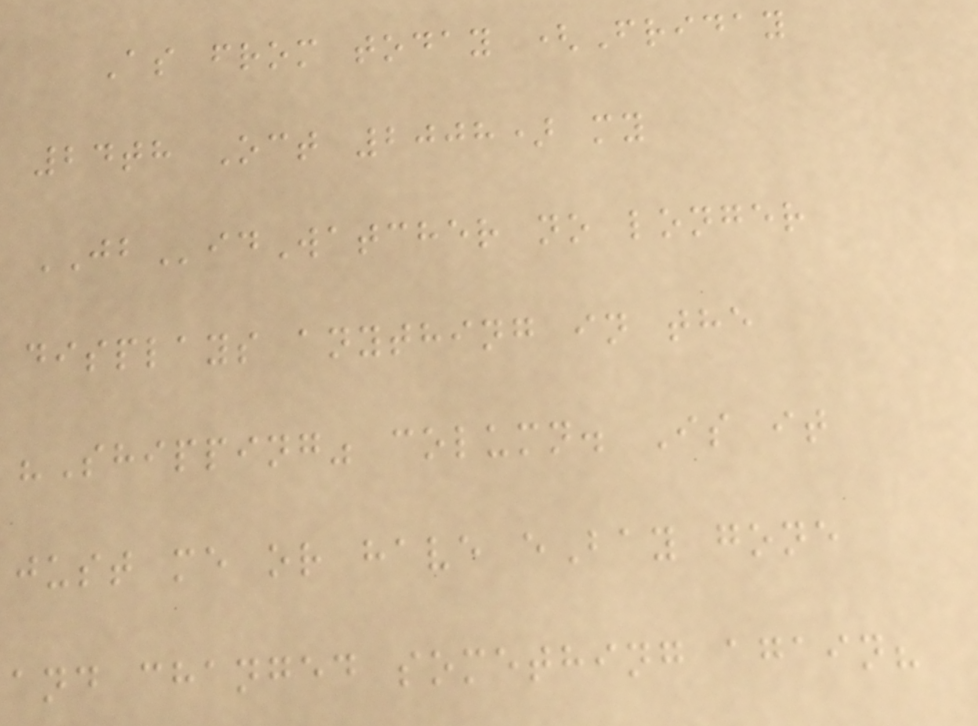As from today (Friday
24th Oct 2008) my
JBidWatcher no longer
displays anything in the
"Shipping" column. Is it
just me or have eBay gone
and changed something again?
